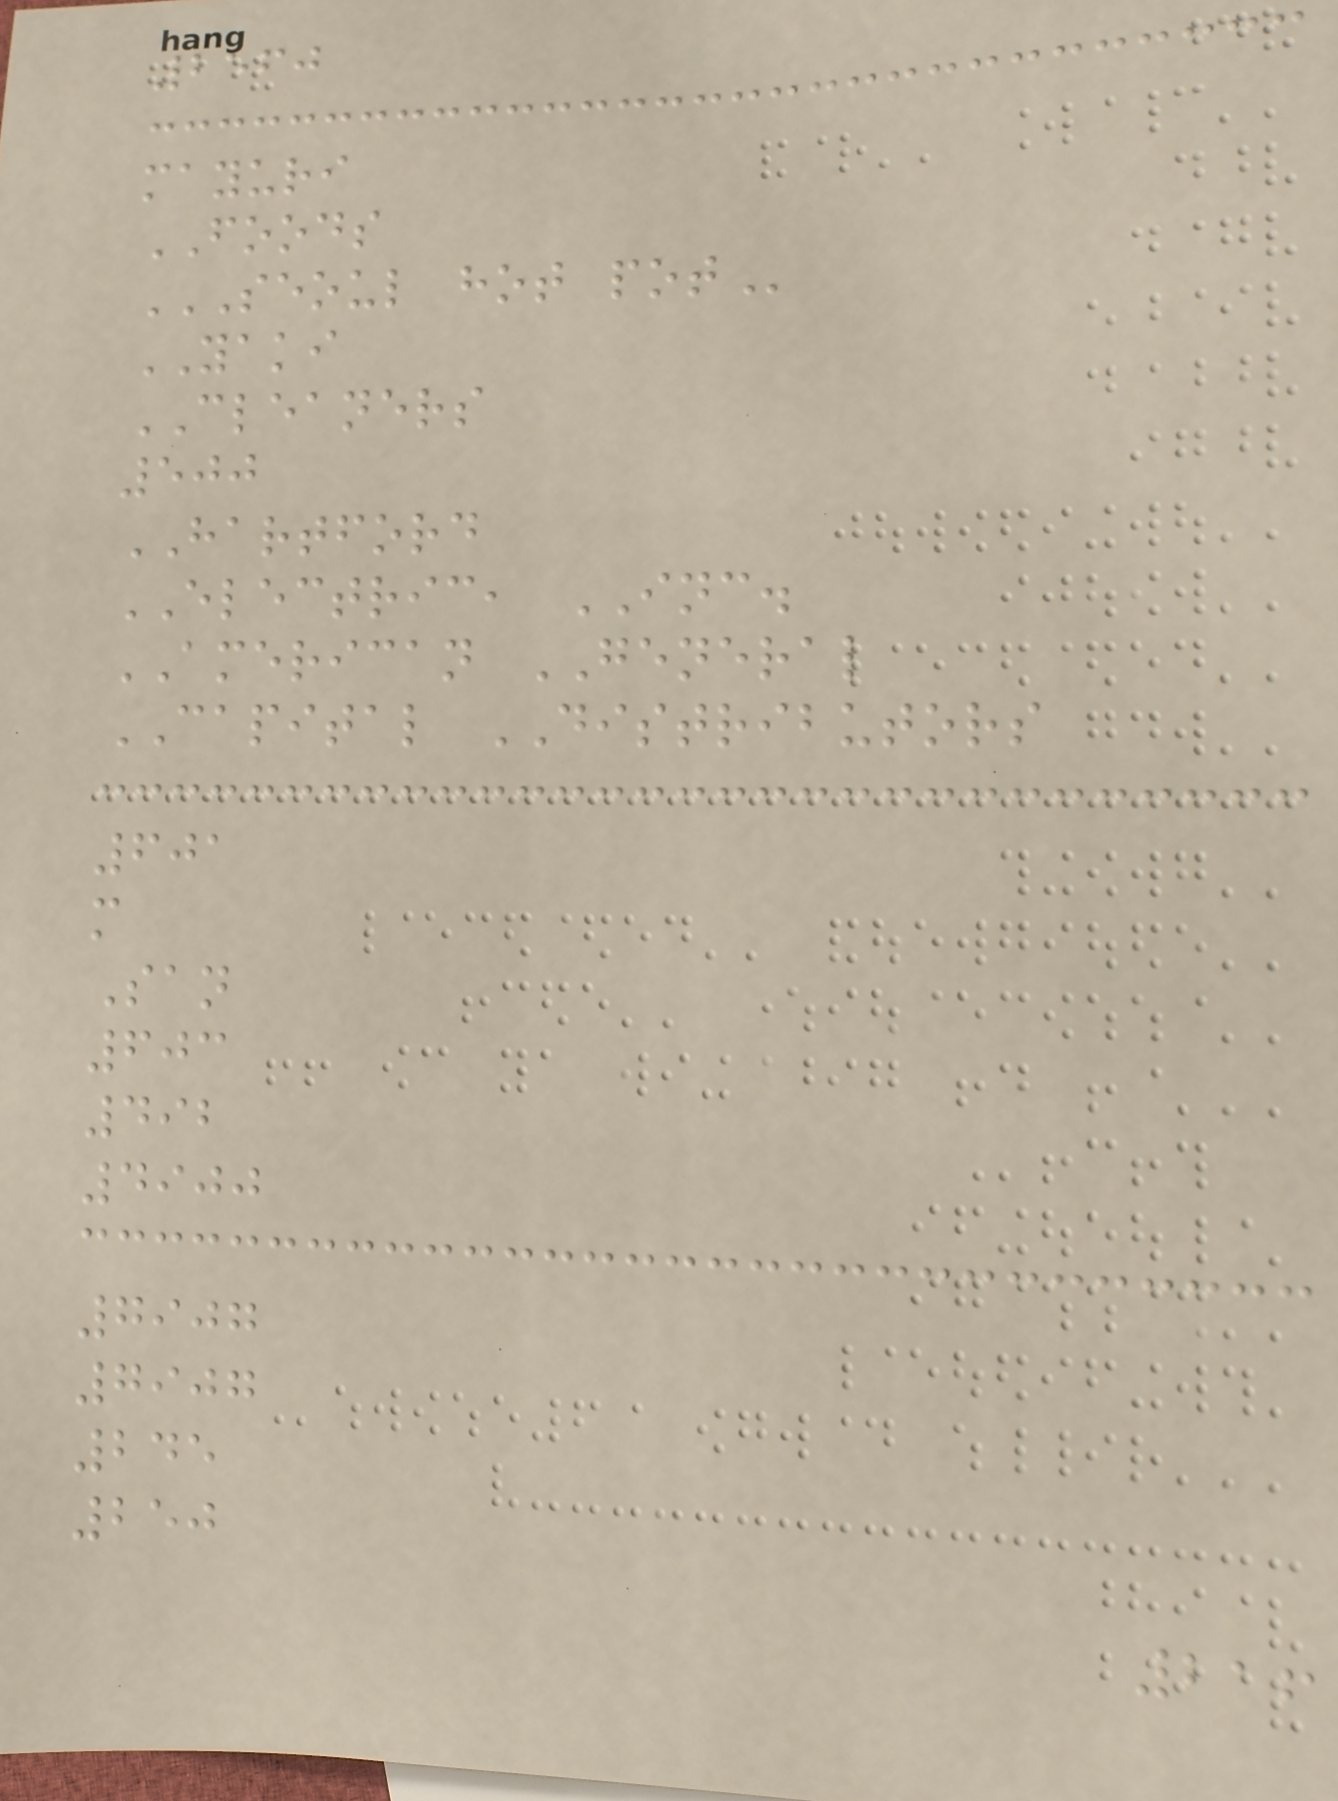2560
mayuri
FOODS
SEOUL HOT POT
YAKI
CLEANERS
500
HARTFORD
ELECTRIC, INC.
AMERICAN GENERAL
CAPITAL DISTRIBUTORS
601
m
San
603
492
4900
7907
7907
245
250
216
